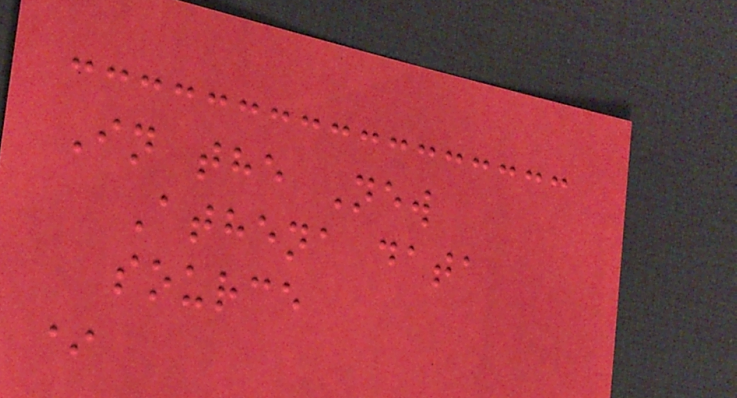In the New
Athena data
source
*
